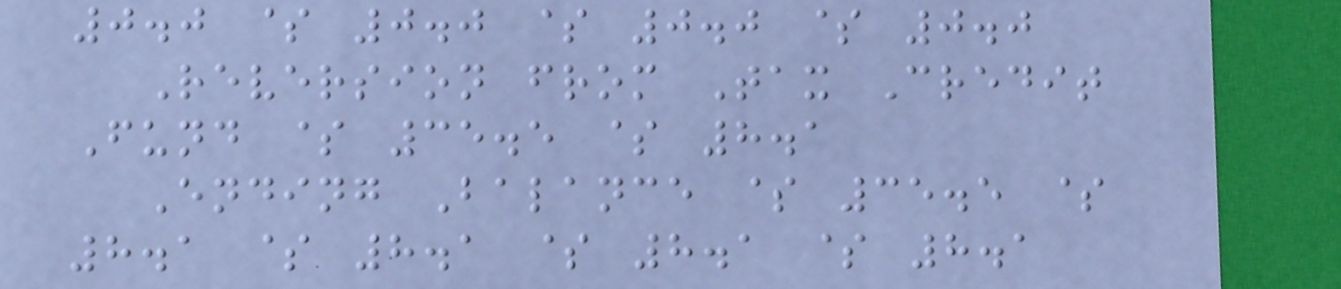0.0 $ 0.0 $ 0.0 $ 0.0
Reversion from Tax Credit
Fund $ 35.5 $ 8.1
Ending Balance $ 35.5 $
8.1 $ 8.1 $ 8.1 $ 8.1
